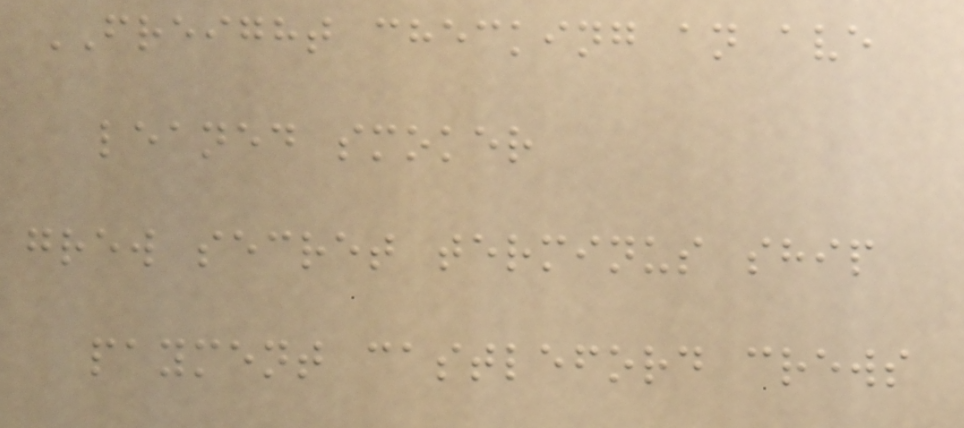FREIGHT checking an ave
leaned smoker
grew secret terminus ship
payment castleford crews
